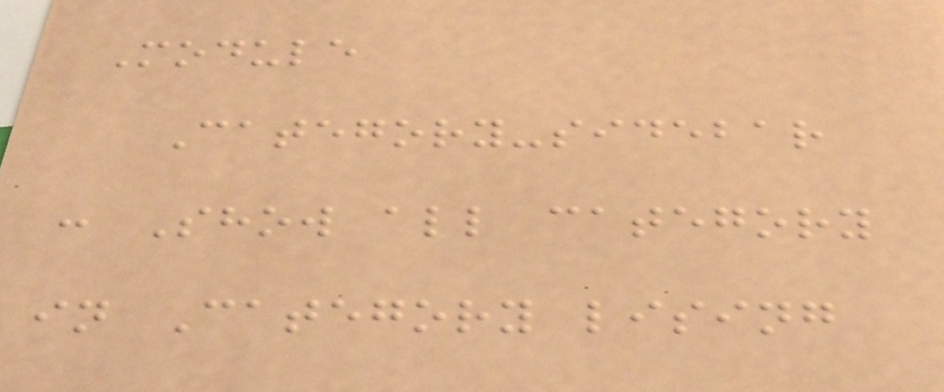Module
Category-sidebar
: Show all category
in Category lising
